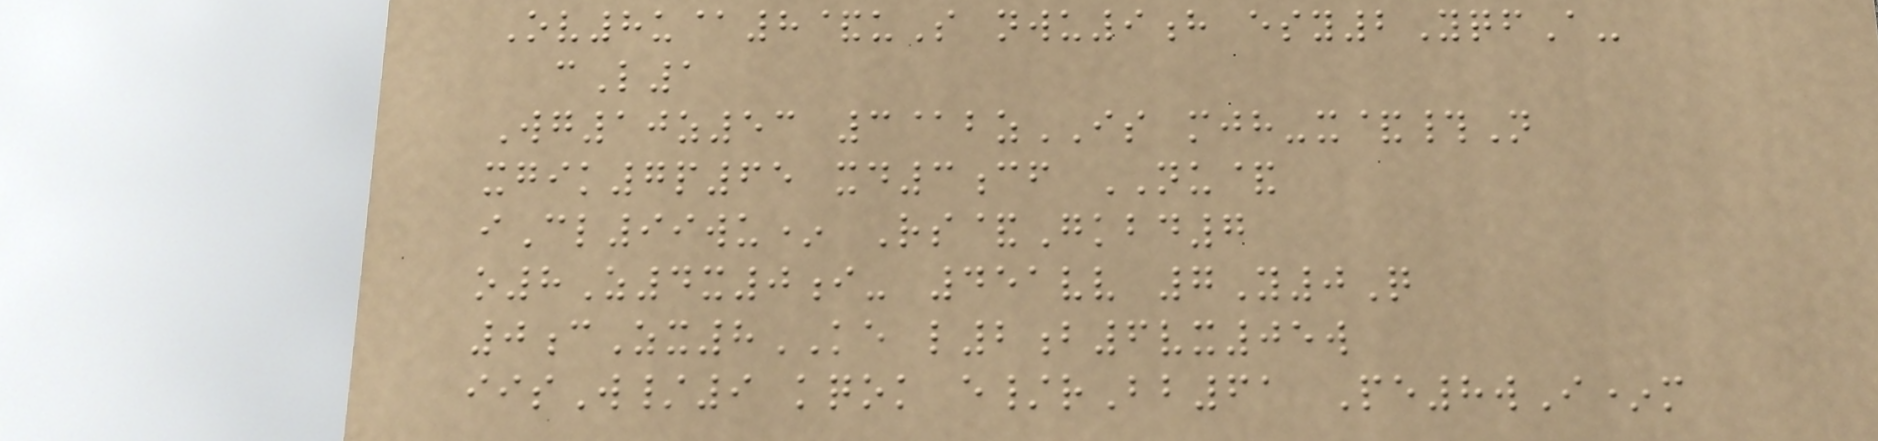Ov8u@8&uS nwu9h esy2YqfA-
cL1
Wg10z53 3@bzIS mjh-x&#N
xgik7p65 xd3cf NU&
iCl99wu* Rs&Gkbd7
o8Z4x0i- 451vv 7Y0Q
0cZx8KE l2b6vx05w
iisW/9 kqok e/rBb61 Pe8wI*m
